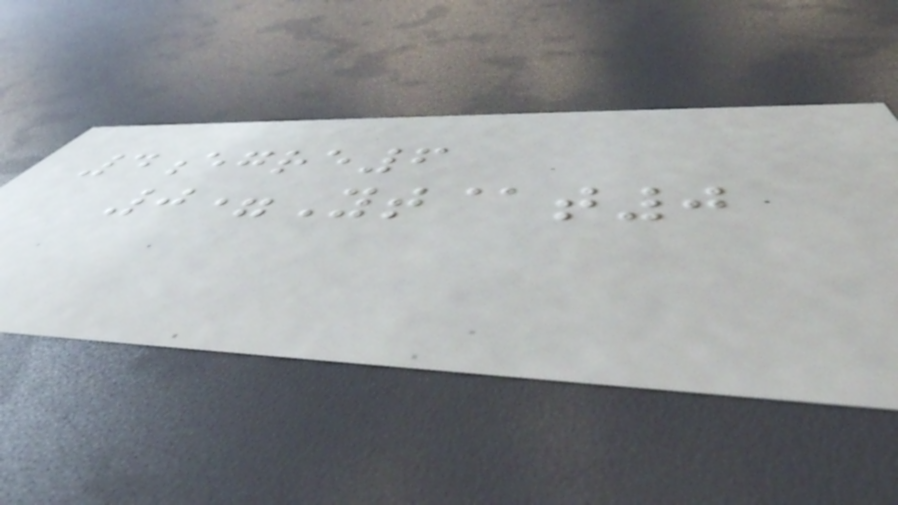4egre6
0=Yt@t0
